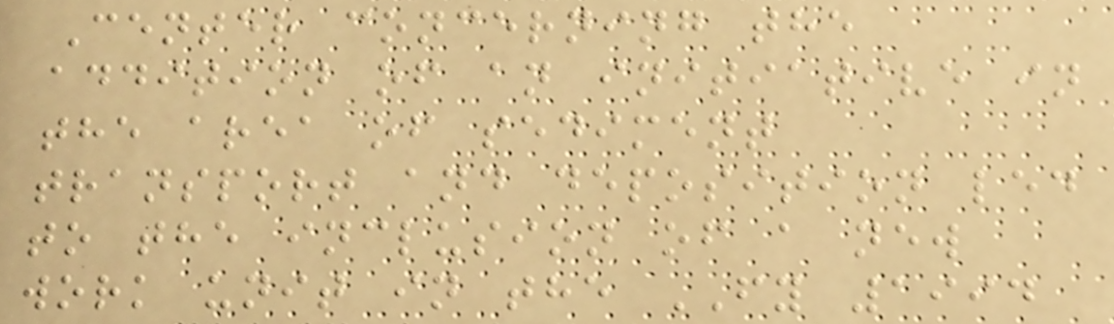Center concerning the
addition of an initiative in
the area of sediment
transport and deposition led
to the inclusion of a new
work unit in the FY 1994
